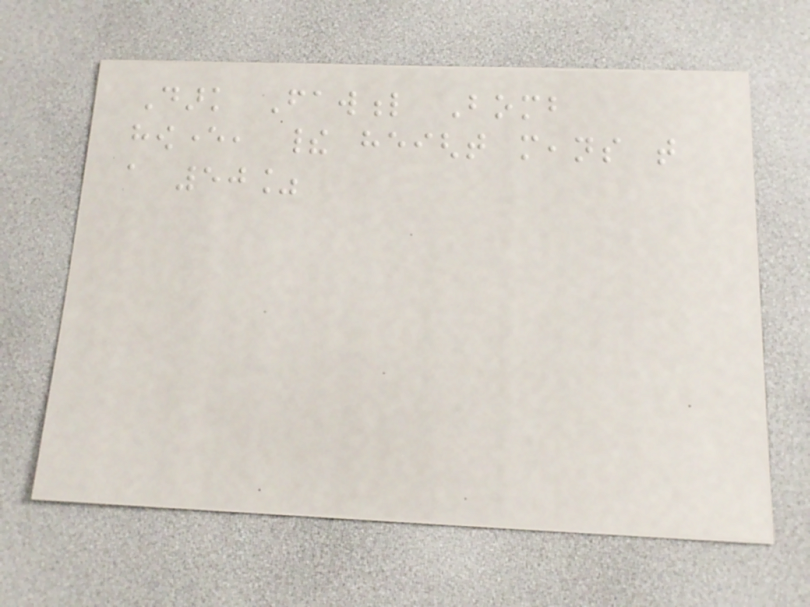Dark Fawful Bomb
however, their height means that
a 50%
